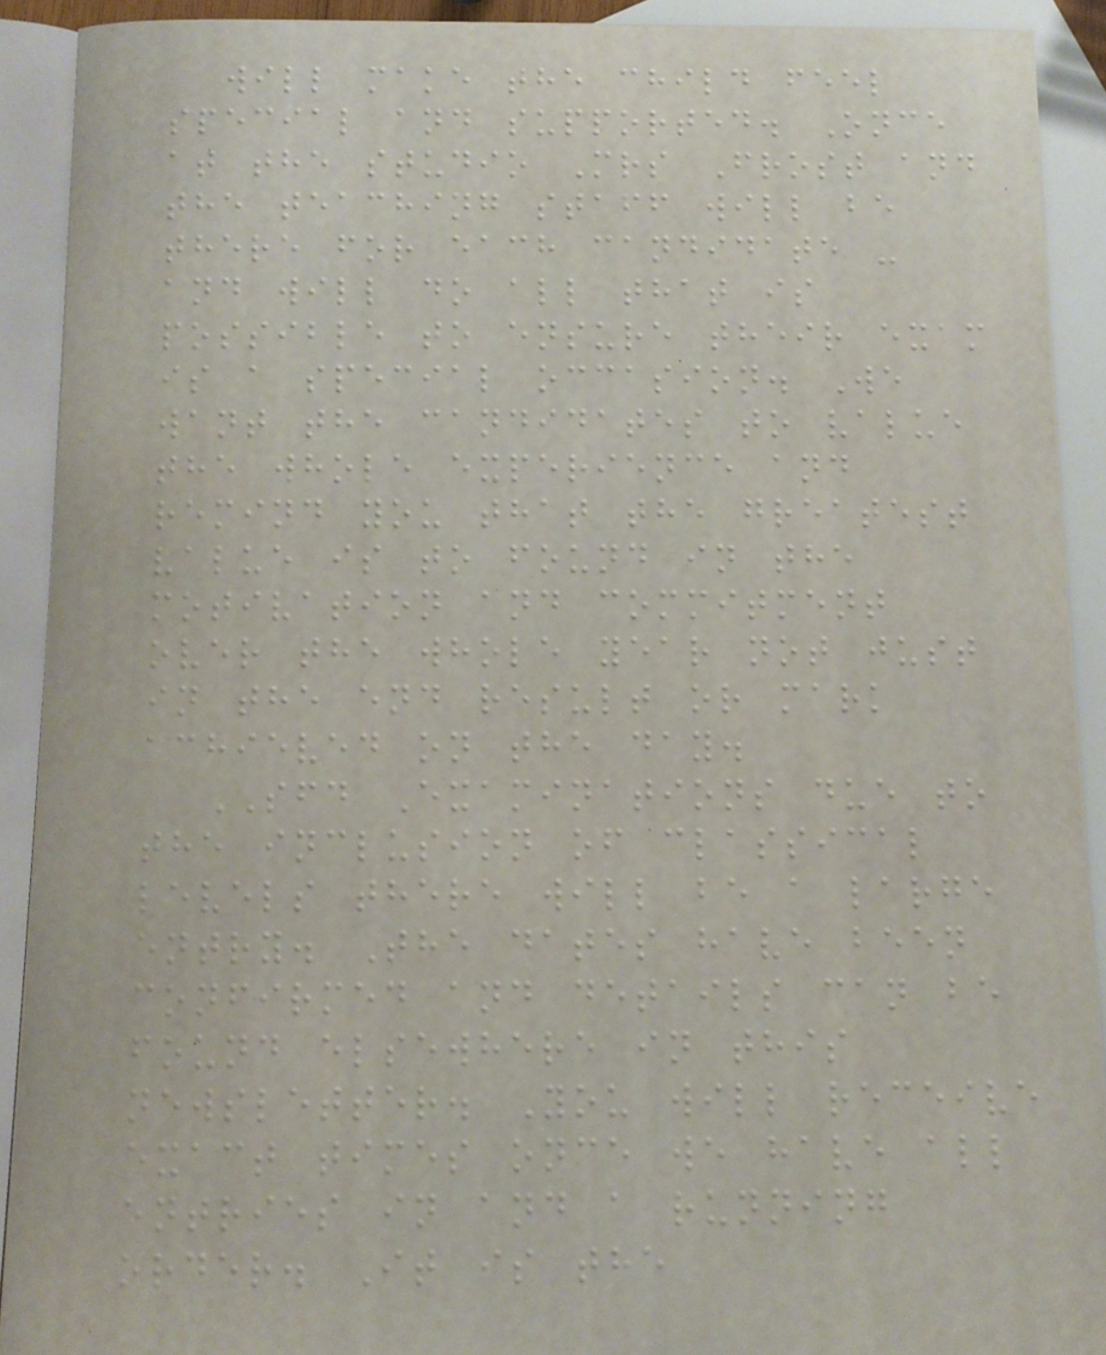will make the child feel
special and supported. Once
at the studio Mrs Frost and
the teaching staff will be
there for each candidate -
and will do all that is
possible to ensure their exam
is a special occasion. We
want the candidates to value
the whole experience and
remind you that the greatest
value is to found in the
motivation and commitment
over the whole year not just
in the end result or mark
achieved on the day.
SFD Examinations due to
the inclusion of classical
levels there will be a large
entry. The dates have been
confirmed and details can be
found elsewhere in this
newsletter. You will receive
exact times once we have all
entries in and a running
order. It is the
